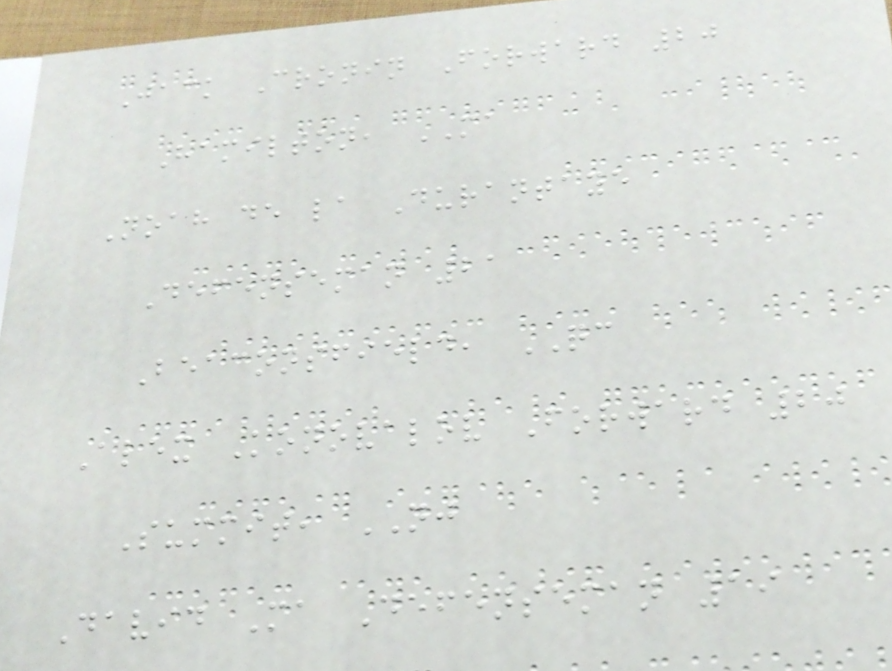Jack Cronin Forward 20
Hamilton, MA
Noah de la Durantaye
Defenseman 21
Beaconsfield, QC
Alex Konovalov Forward 20
Summit, NJ
David Ma Defenseman 19
